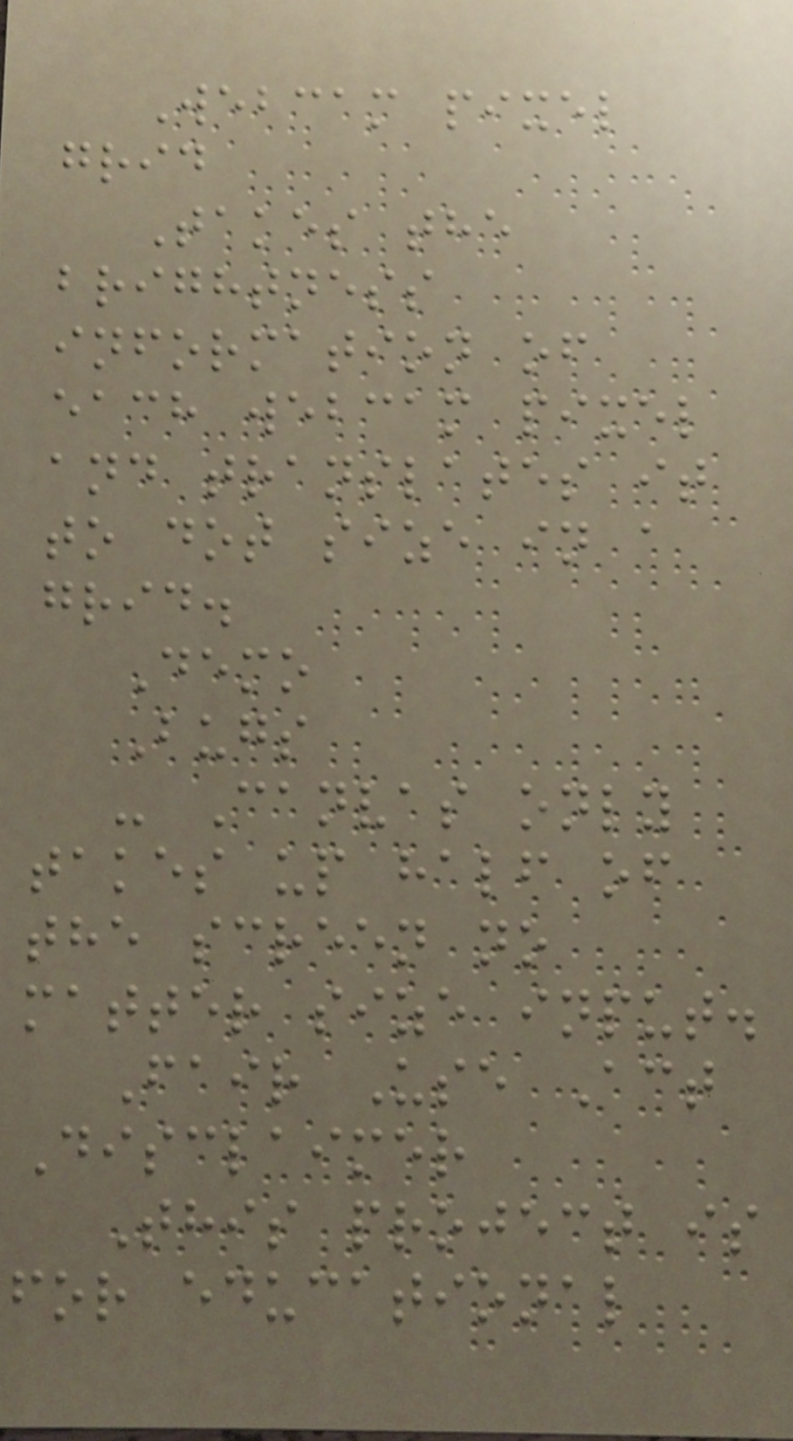Webcam pixel
grid
Takes the
brightness
information of
each webcam pixel
and translates it
to dot size in a
grid.
Demo
Bugs
- Canvas only
takes up half of
the screen no
matter size input.
Fair Use Act
Disclaimer
This project is
for educational
